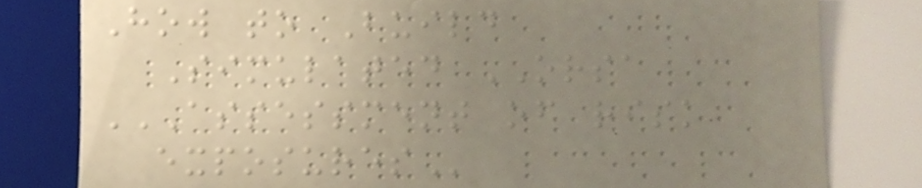How to Build
Simulated ORSA
ASSESSMENT OF RISK
EXPOSURES
